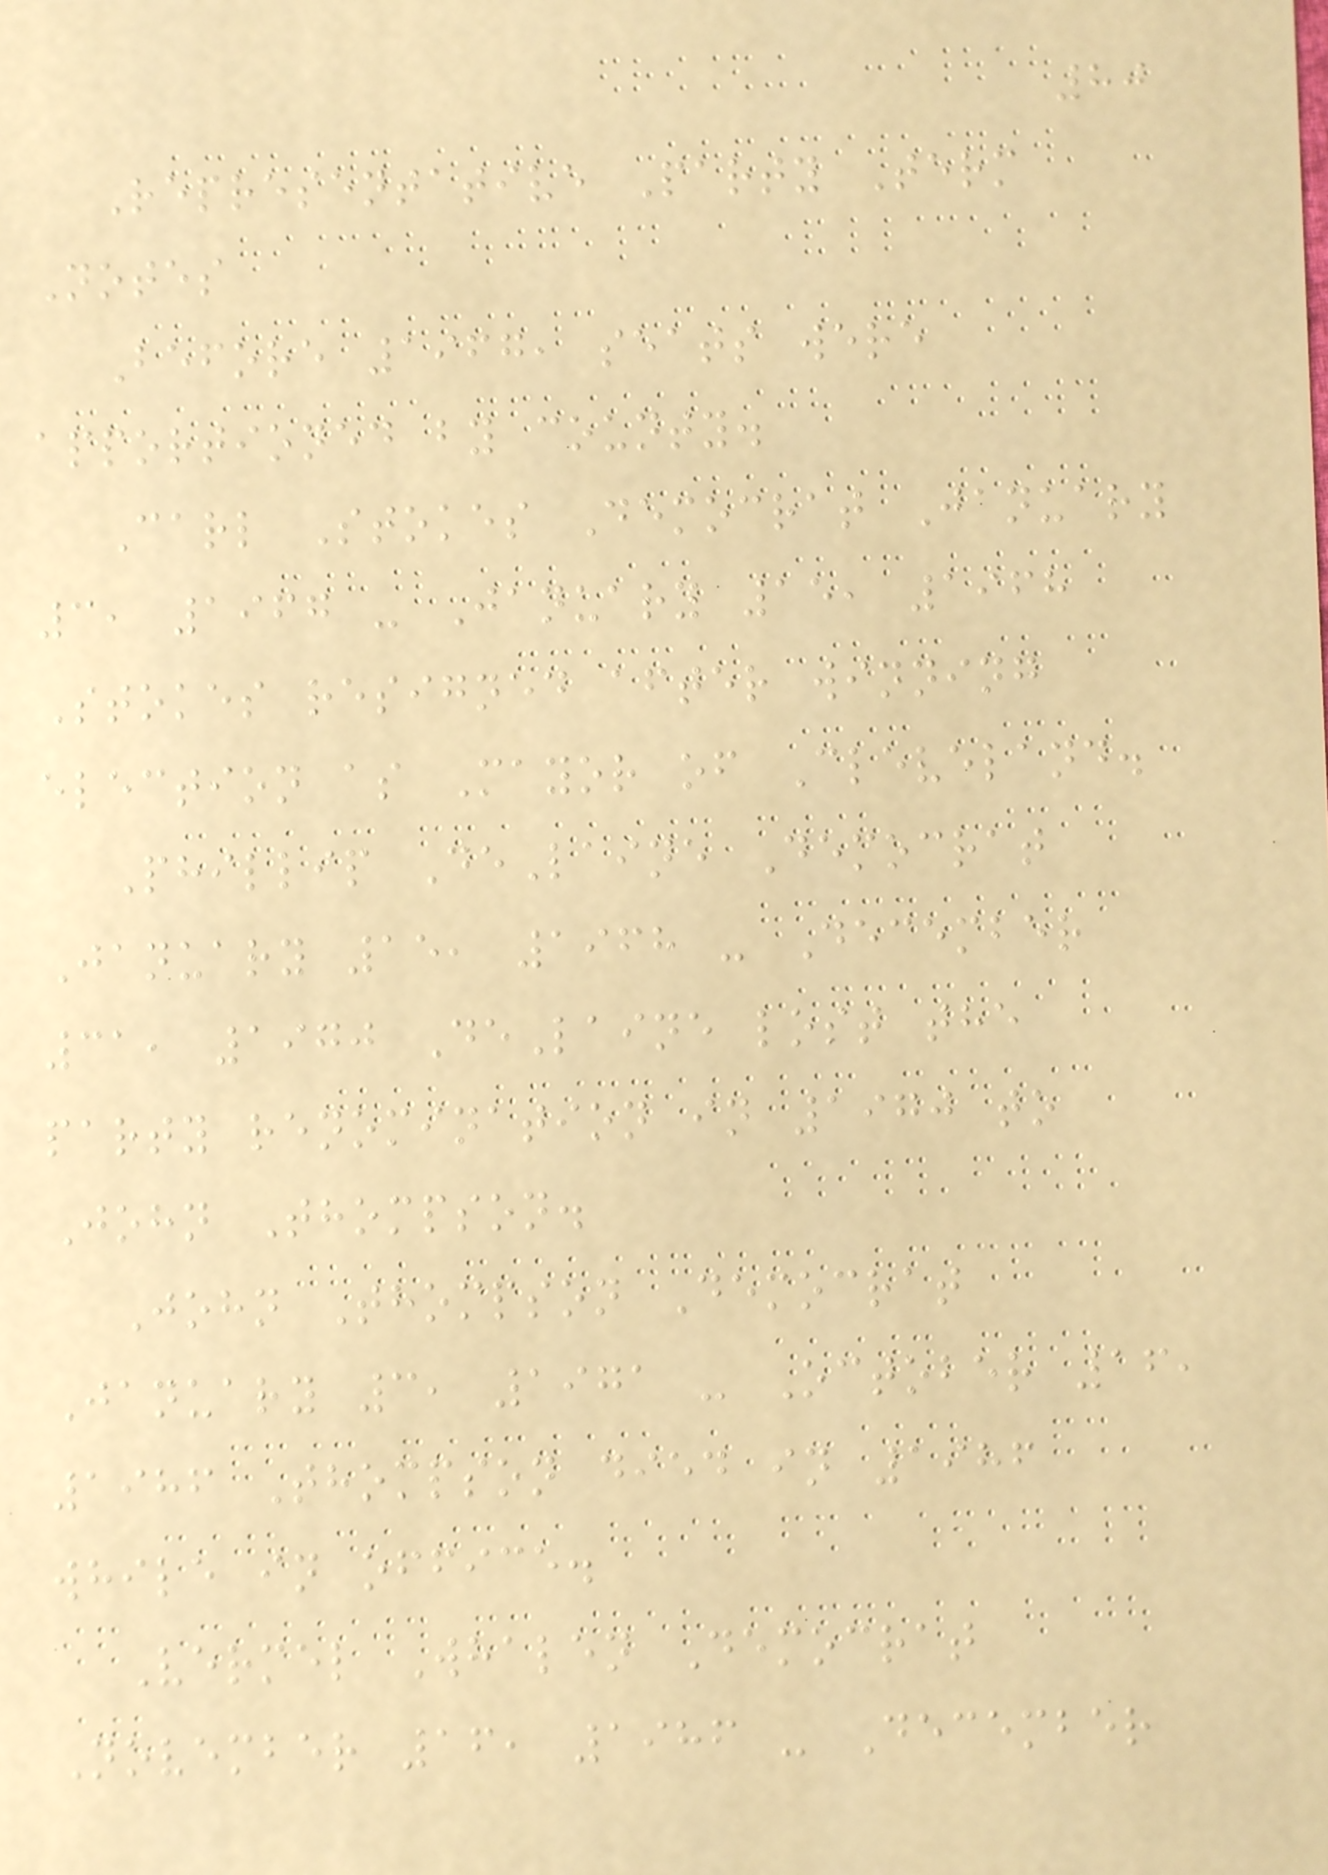80
Representative Party Term
Notes
Before 1967, seats were
apportioned by county.
Carl Stokes Democrat January
3, 1967 - January 15, 1968
Stokes resigned after winning
election as Mayor of Cleveland.
Phillip DeLaine Democrat
January 15, 1968 - December
31, 1970 DeLaine lost the
party renomination in 1970 to
John Thompson.
John Thompson Democrat
January 3, 1971 - October 16,
1986 Thompson died in 1986
while in office.
Vermel Whalen Democrat
November 16, 1986 - December
